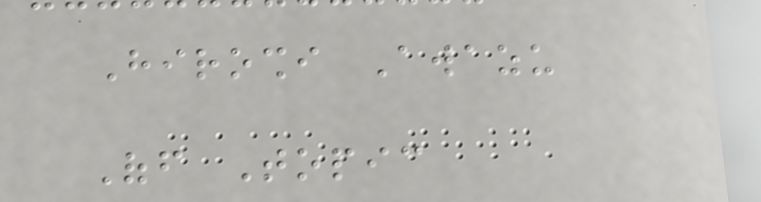Hiroshi Awazu
Off Topic
